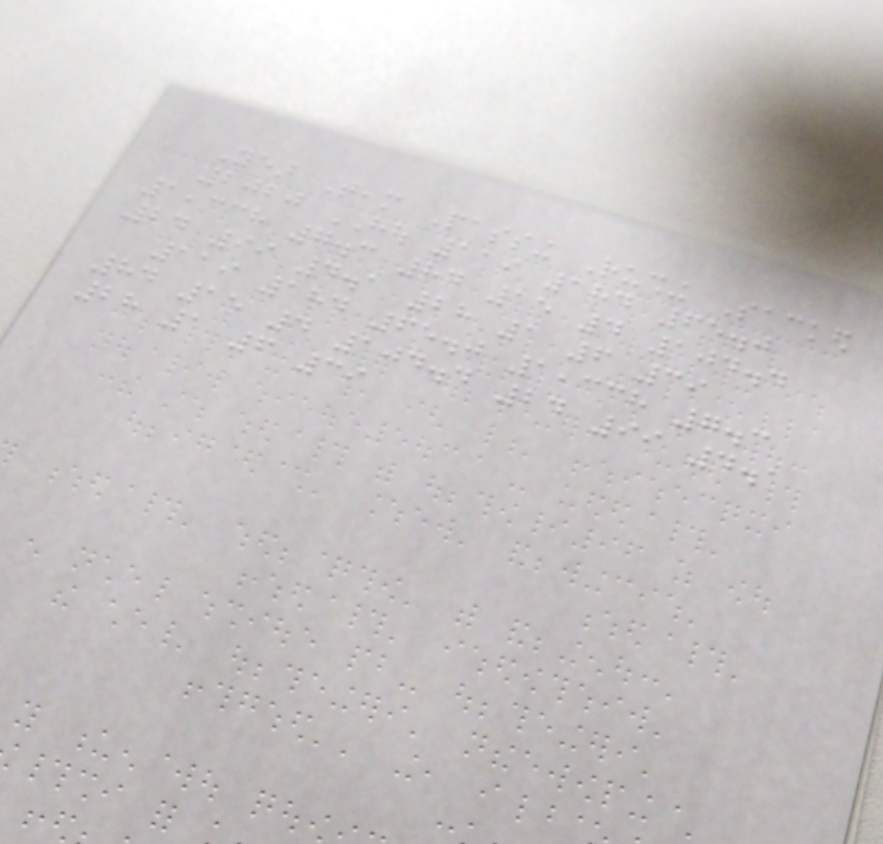Year Team Passing Rushing Sacked
2020 HOU 119 184 65.0
1,338 7.3 84 15 4 104.4
24 99 4.1 28 1 6 39
119 184 65.0 1,338 7.3
84 15 4 104.4 24 99 4.1
28 1 6 39
